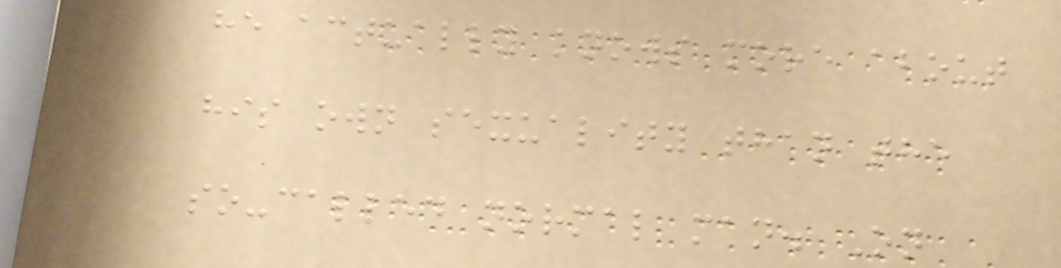he actually knows more about
his own sexuality than the
so-called normal man. On
